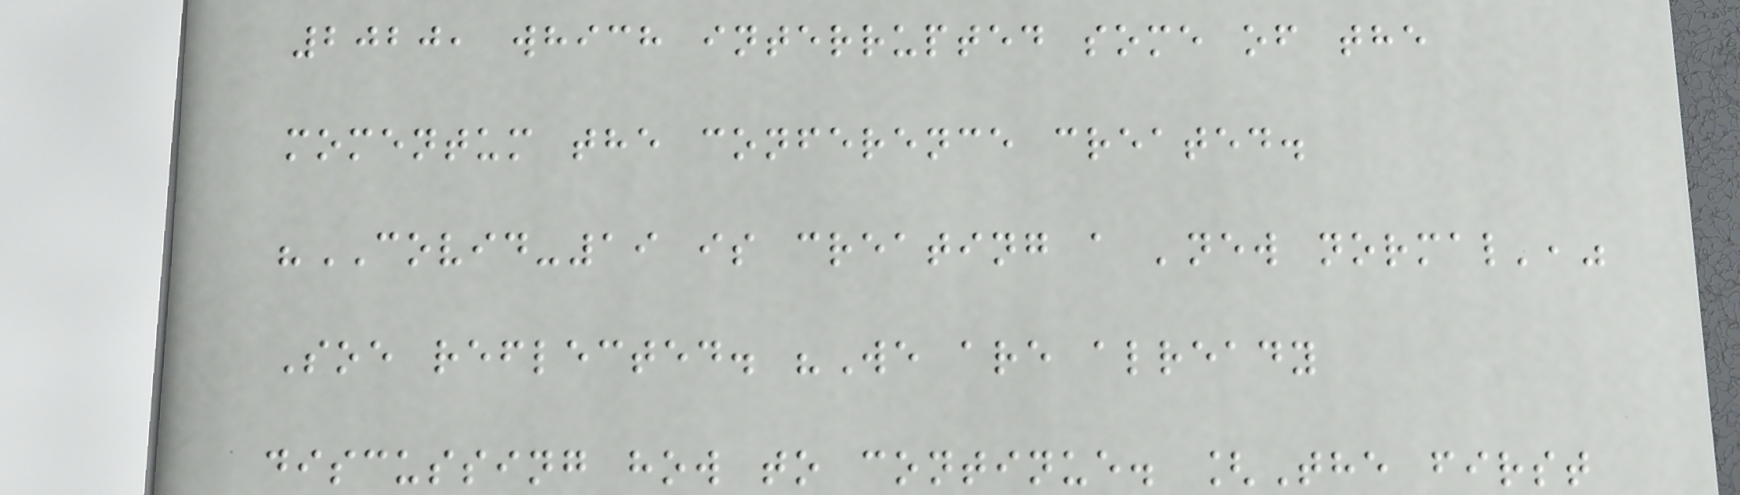2020, which interrupted some of the
momentum the conference created.
"COVID-19 is creating a 'new normal',"
Soe reflected. "We are already
discussing how to continue. [The first
